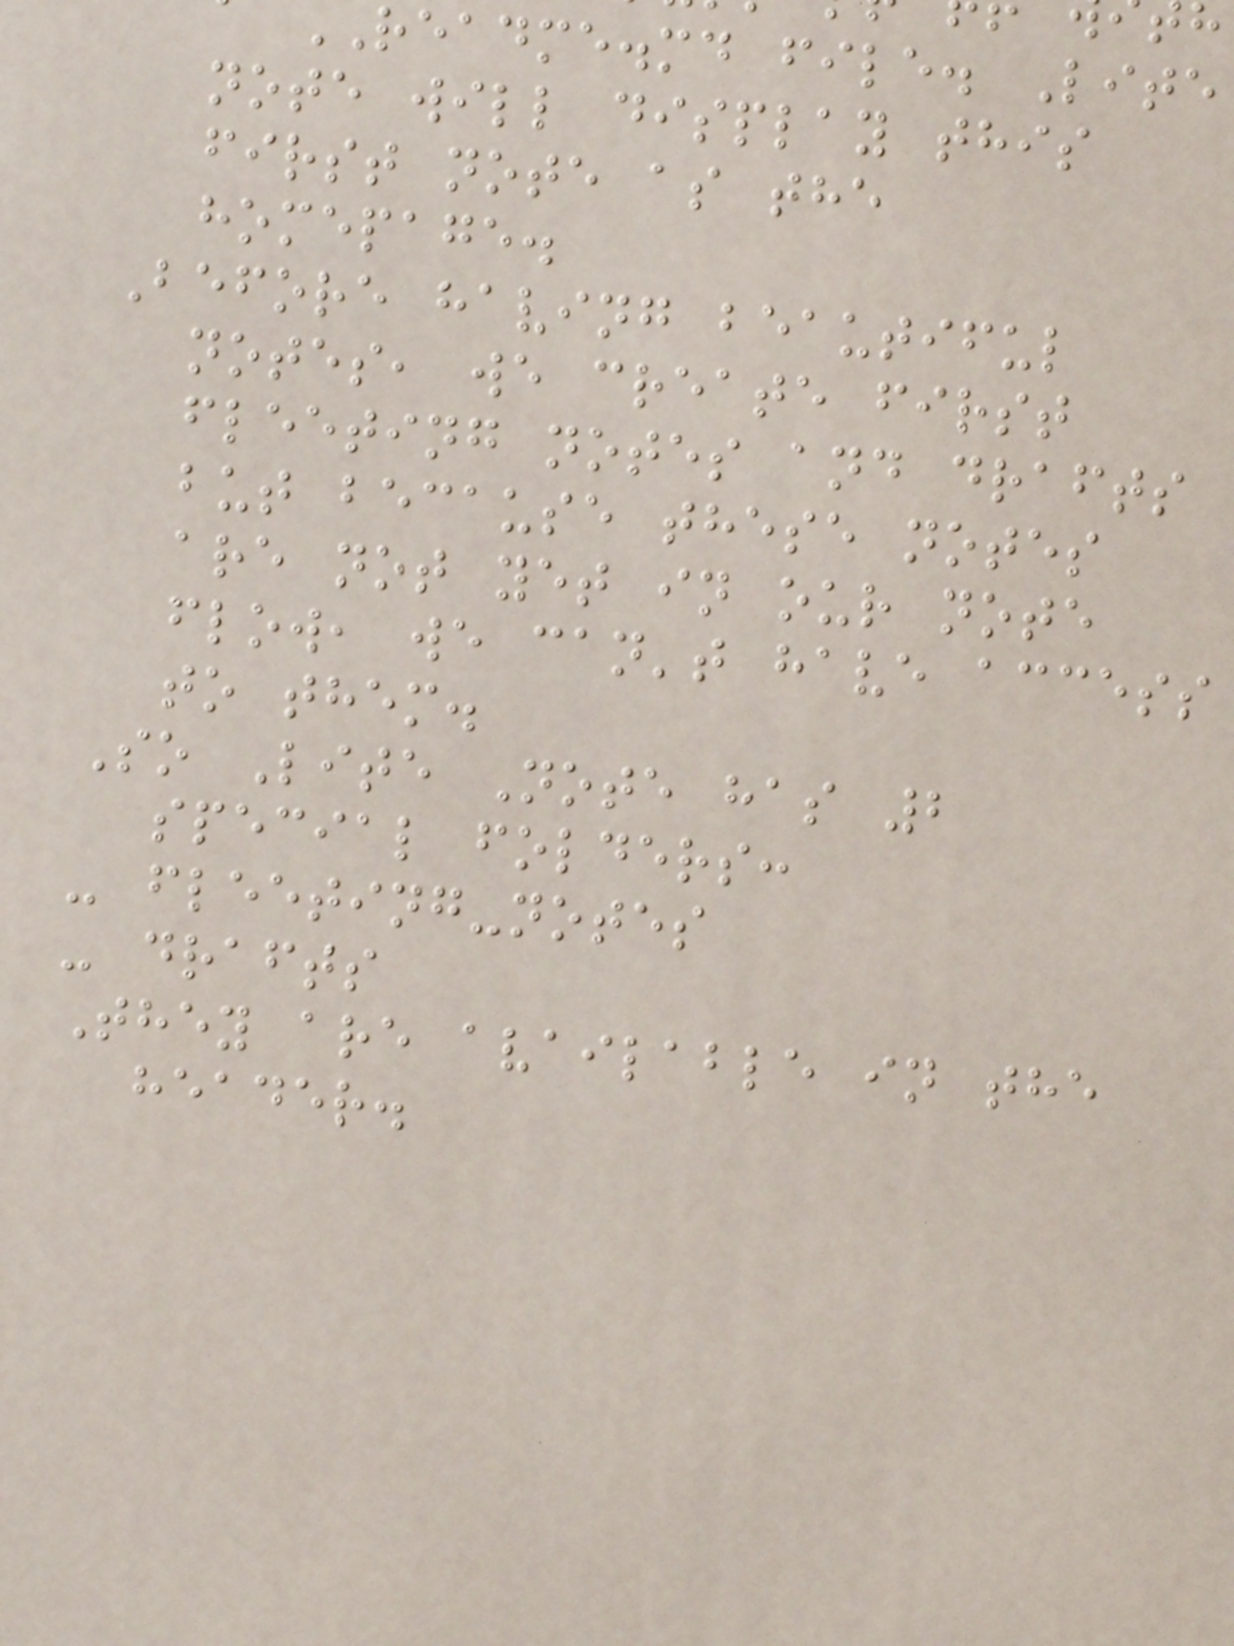readme.md file. Lite
note will display this
first note as the
homepage.
Before having beautiful
notes, we create first
fleeting notes and drafts
but because these notes
are not yet in our note
flow, we can't have access
to them.
So Lite Note has 2
special folders:
- fleeting-notes
- drafts
They are available in the
header.
